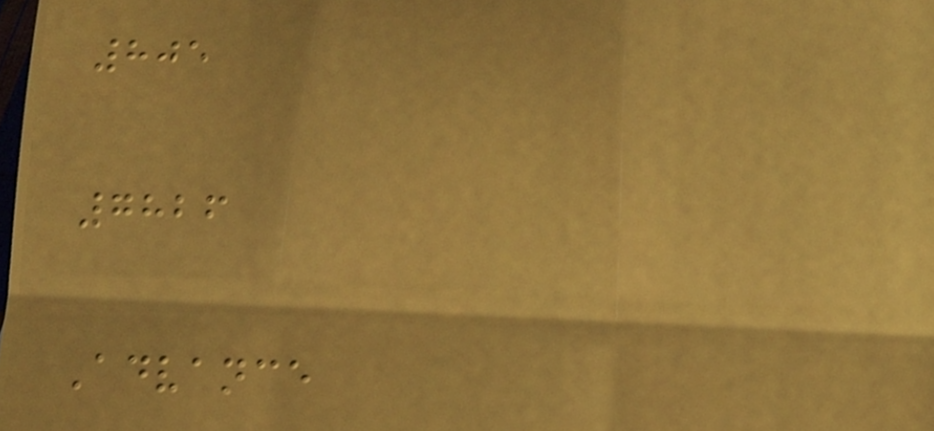805
7826
Advance
